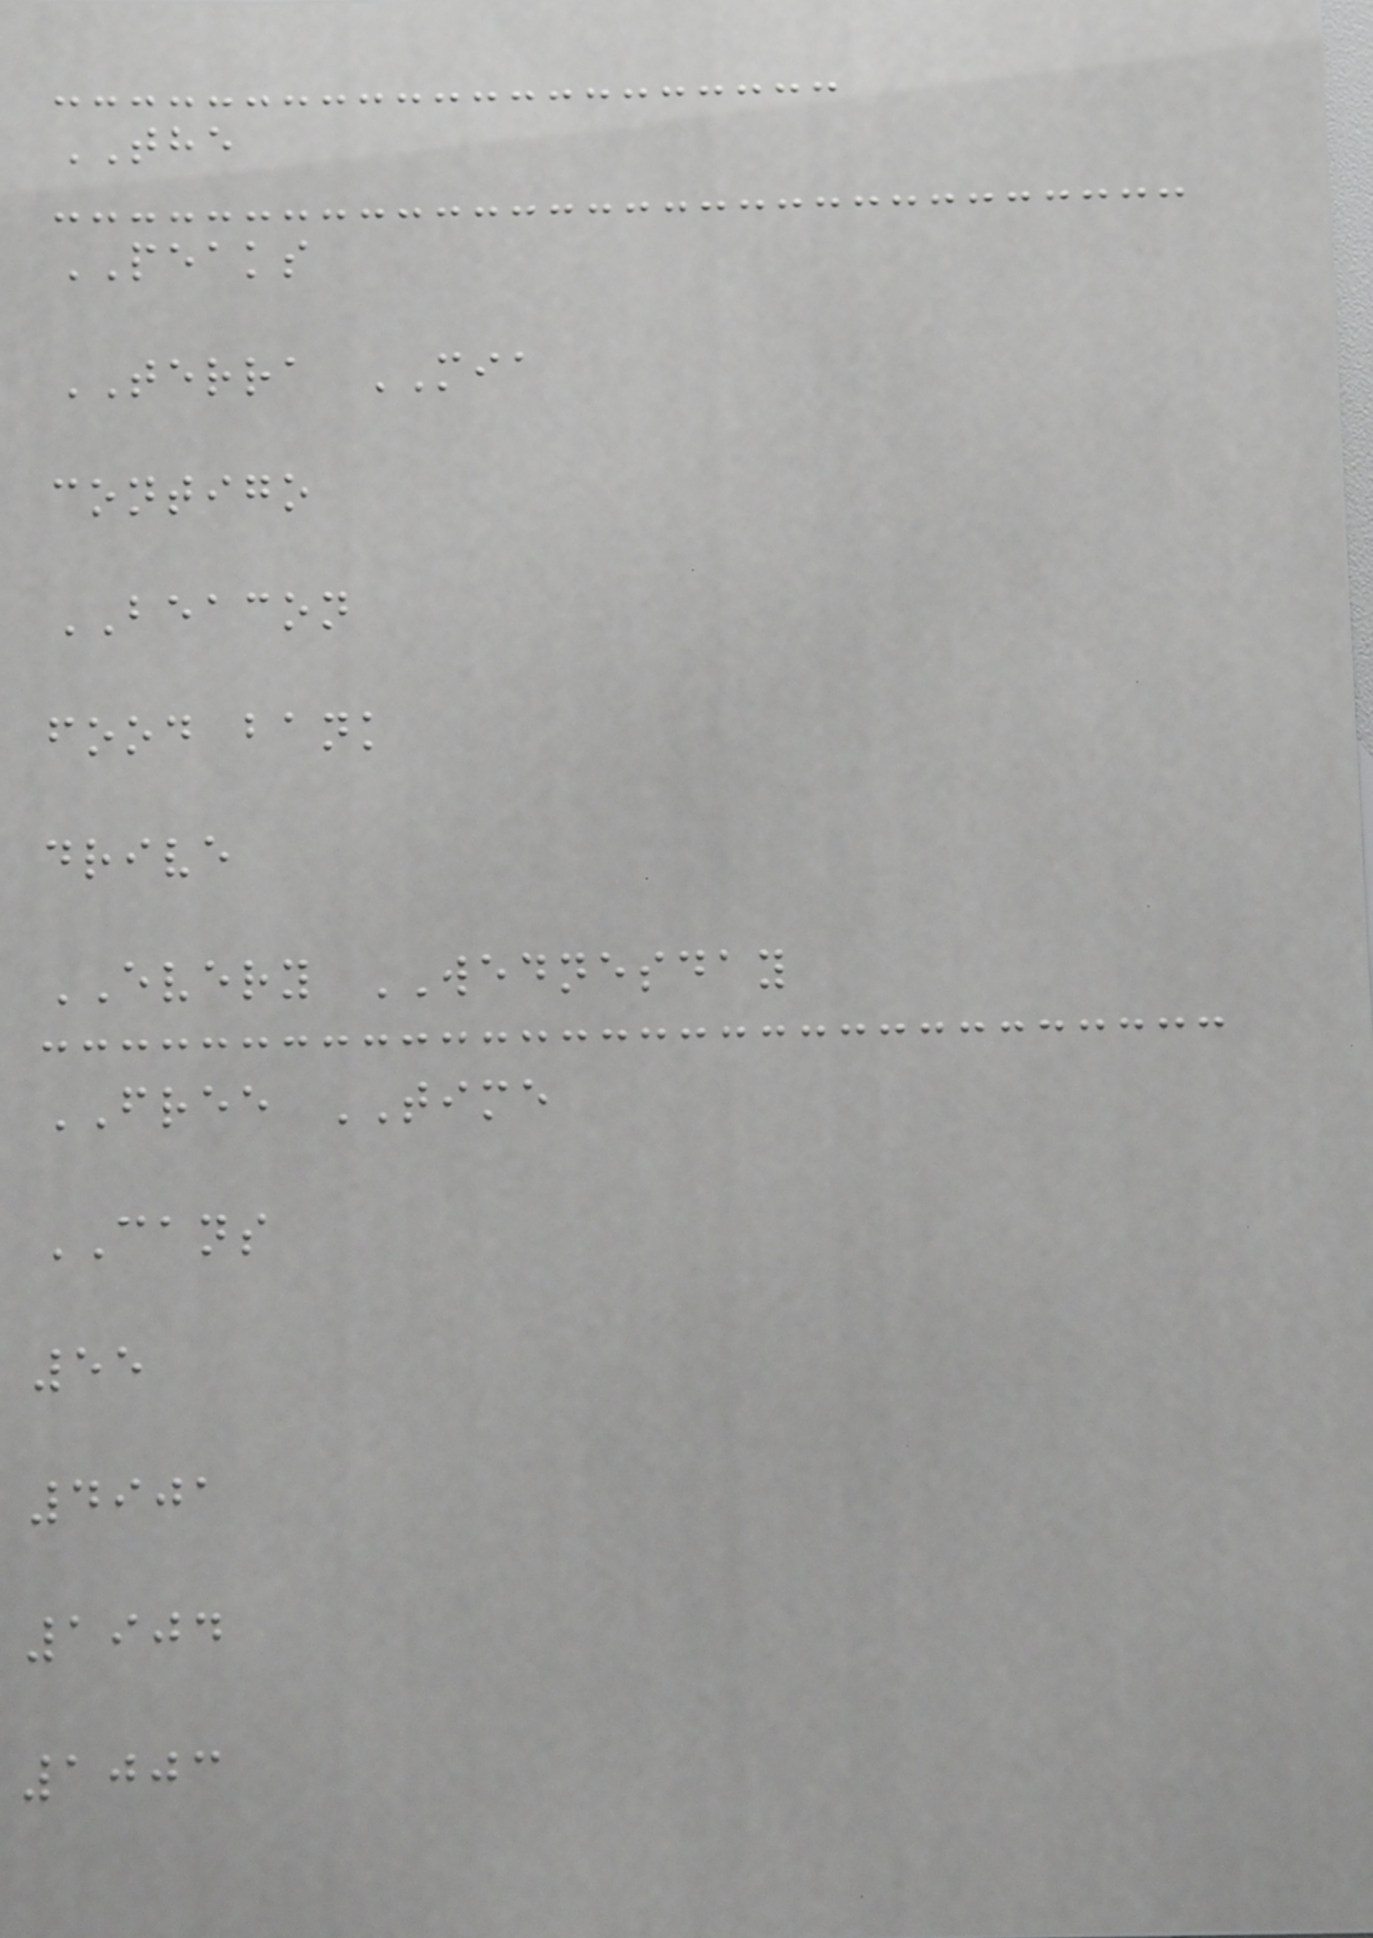THE
PEAKS
TERRA MIA
contigo
BEACON
food bank
drive
EVERY WEDNESDAY
FREE TIME
CANS
55
4901
1904
1003
